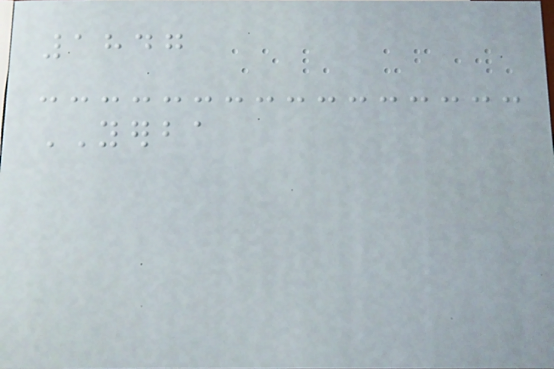1847
YERBA
